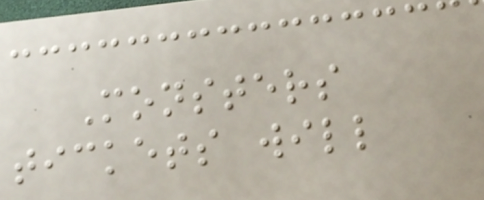Monsters
tickets will
